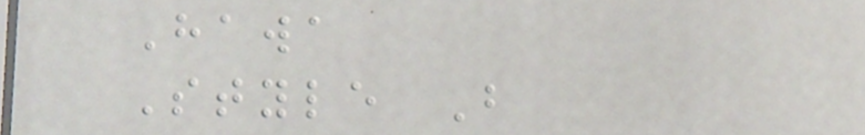Hawa
Style B
